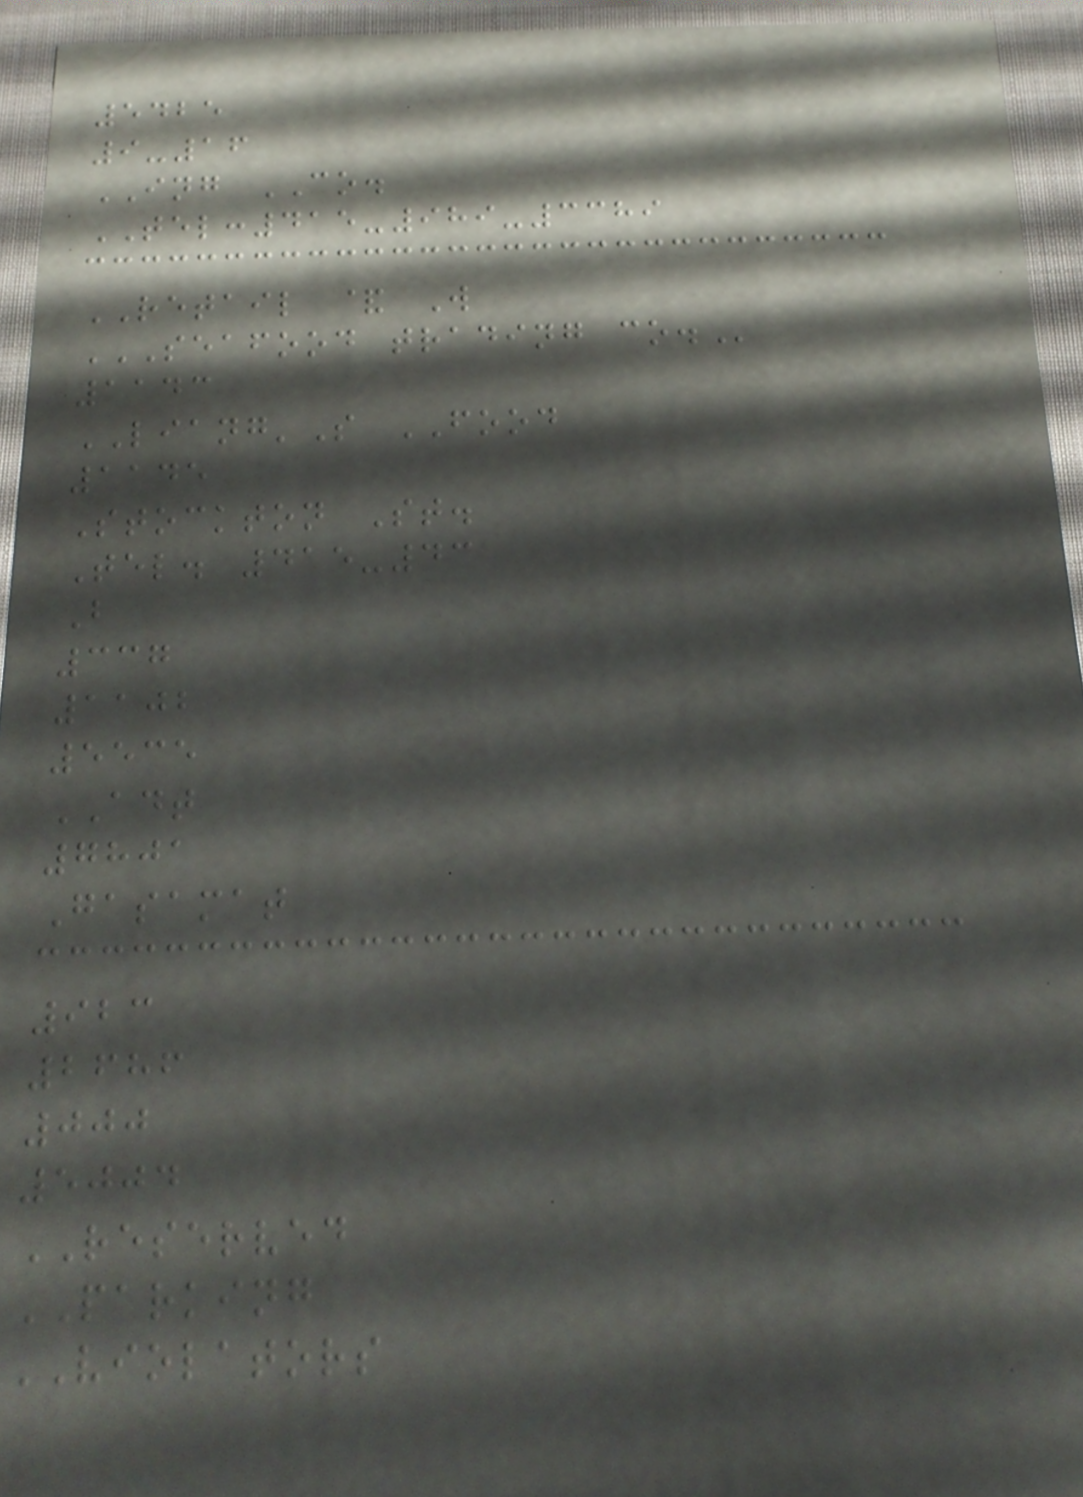5425
9-16
ING CO.
TEL:415-989-3389
RETAIL & W
SEAFOOD TRADING CO.
1143
LIANG'S FOOD
1145
Stockton St.
Tel. 415-43
B
337
1102
5535
ADT
7801
Gasamat
923
2686
000
5004
RESERVED
PARKING
VIOLATORS
